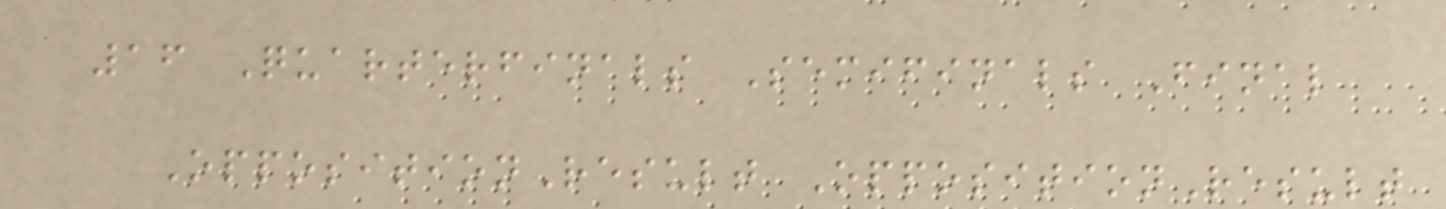16 Quarterfinals Semifinals Final
OppositionResult OppositionResult
